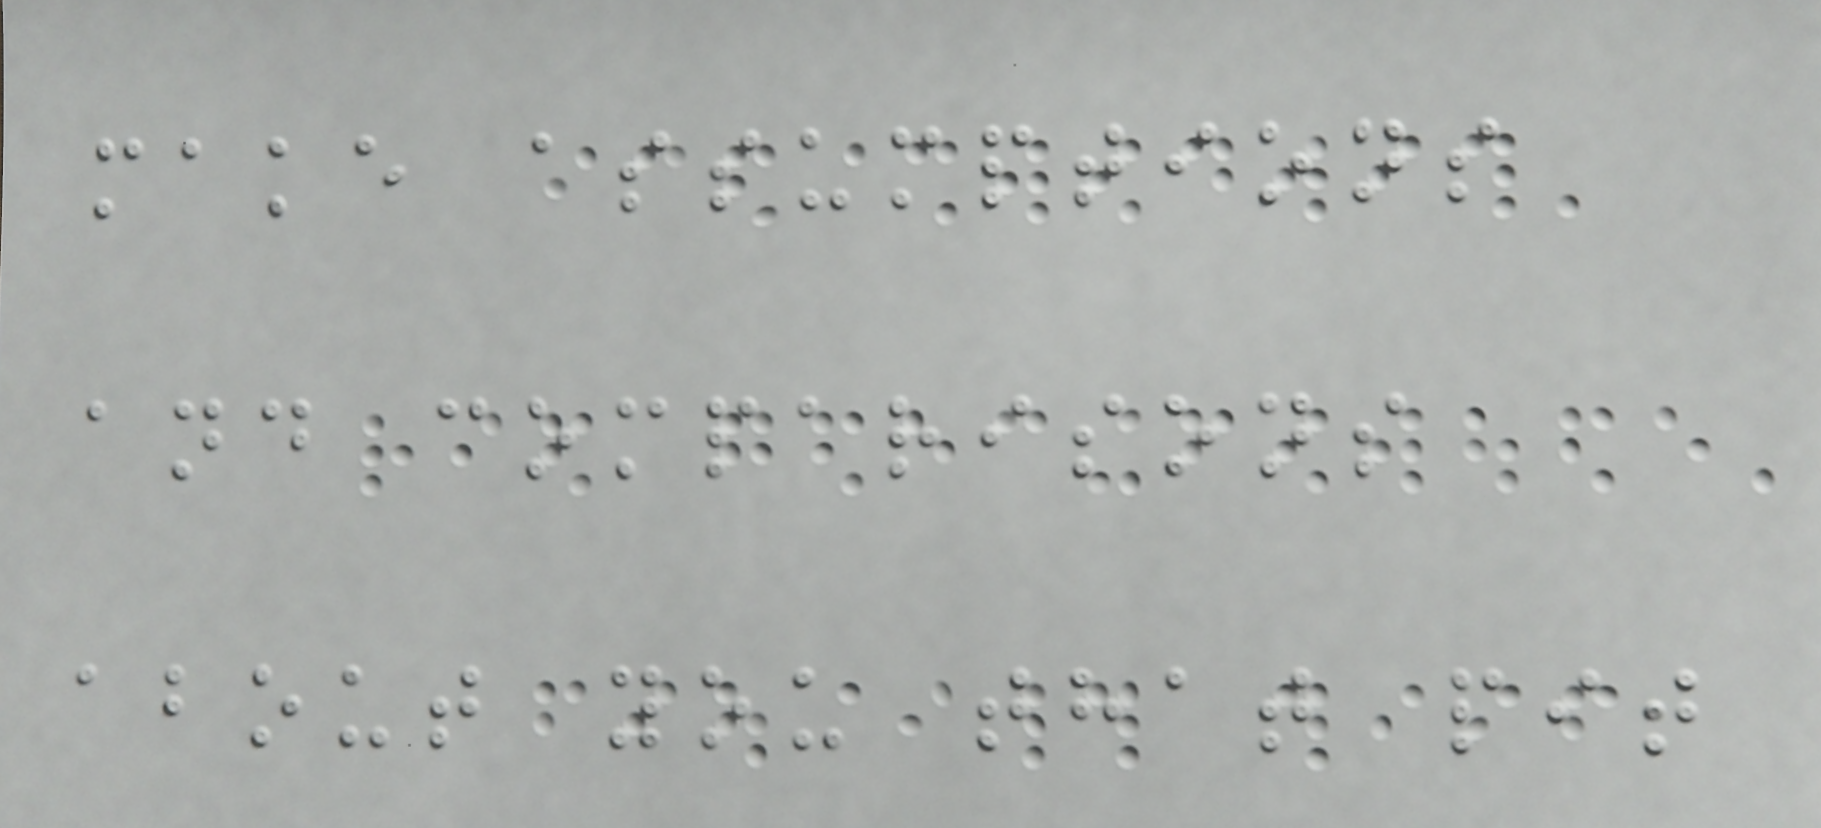make assumptions
and comparisons
about you that pit
